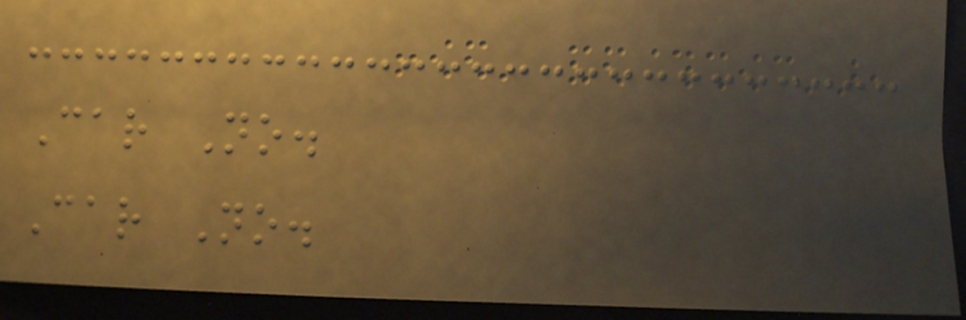Car No.
Car No.
